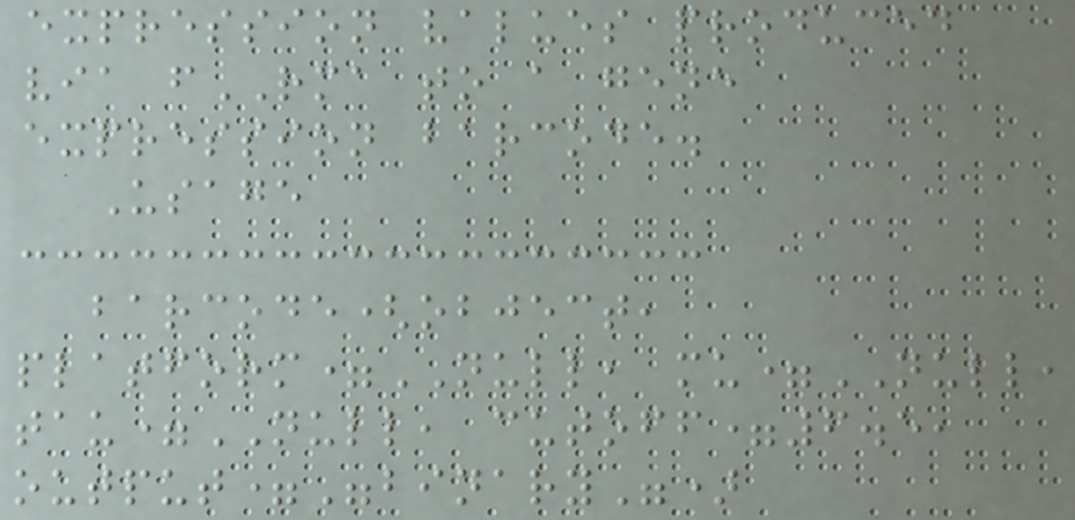expression values produced
via fRMA to a gene
expression barcode.
Usage
barcode(object,
platform=NULL, mu=NULL,
tau=NULL, cutoff=6.5,
output="binary")
